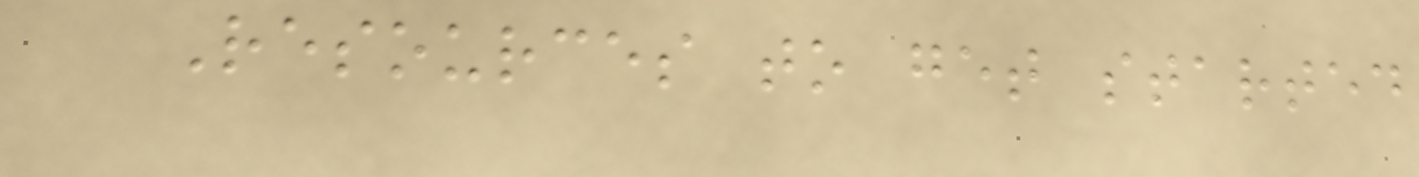Resources to get started
